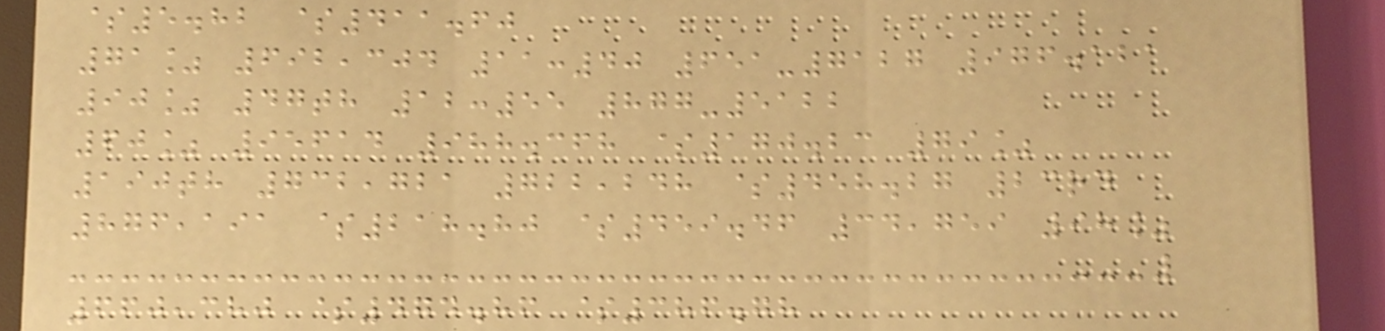$5.82 $411.60
71% 692,304 11:40 651-7127 976.121
90% 47th 12:55 877-5122
60% 95614 988.368 $170.23 79%
190th 732,721 722,248 $458.27 23rd
876,191 $218.80 $459.46 34,759 98%
660,380 $474.86 $386.78
